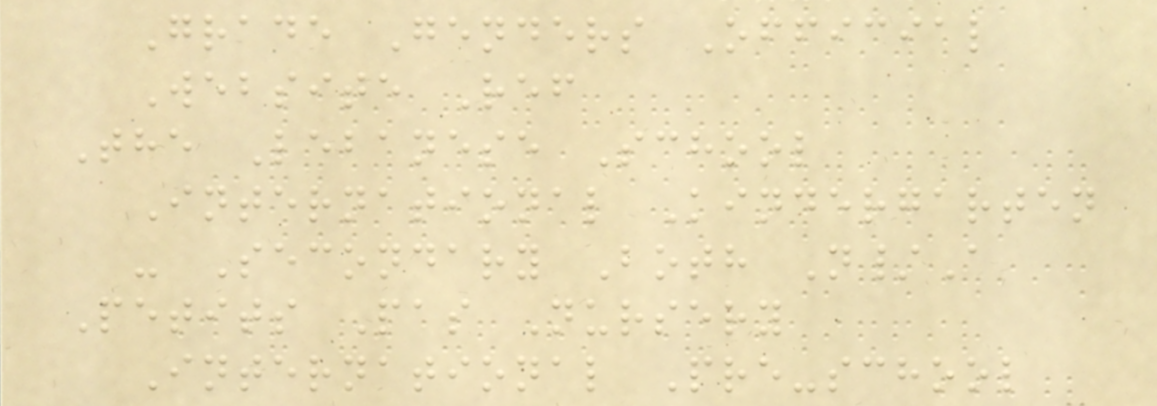Grade Genders Official
Website Ref
The Lebanese School
International Kindergarten
- Secondary Both N/A
Petits Pas Nursery
International Pre-school
